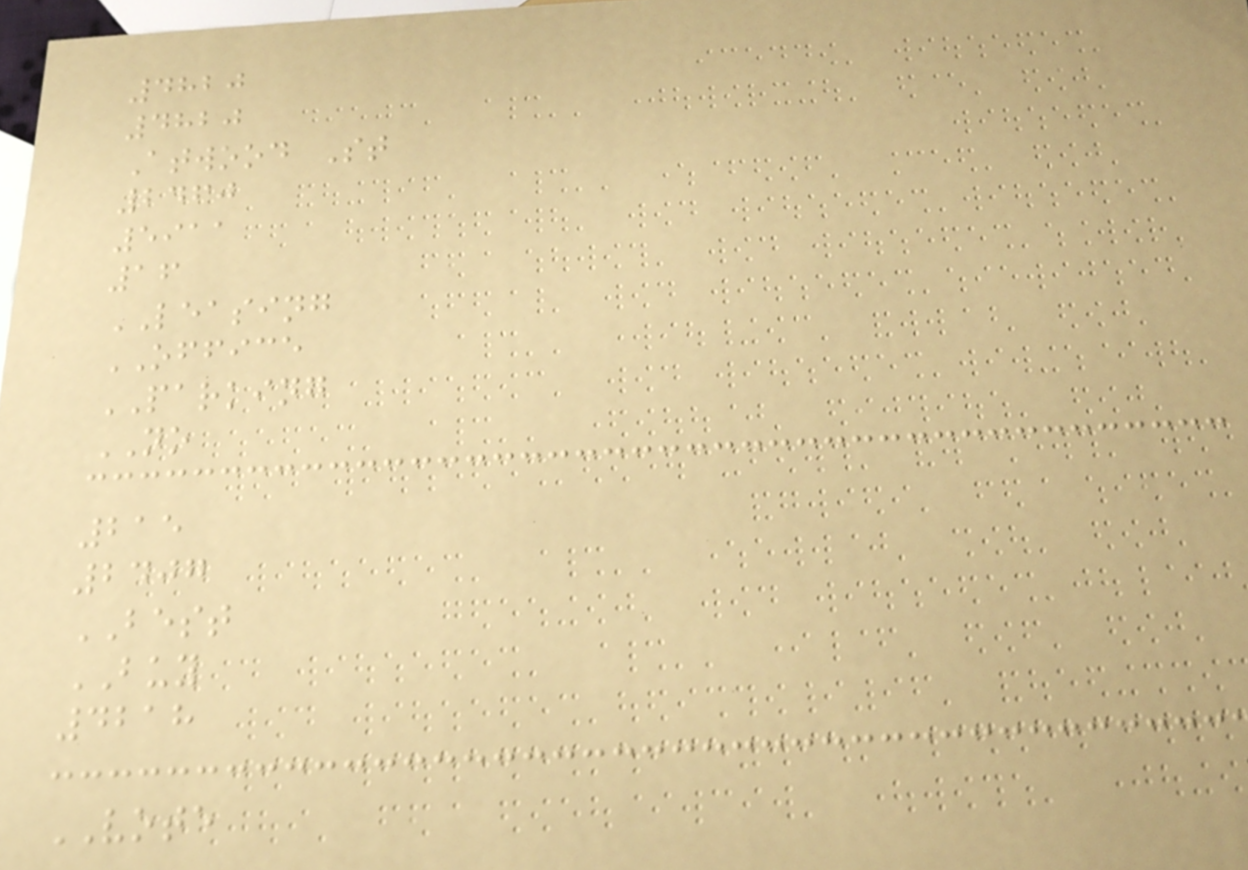4820
4820
Atwood St
2460
5911
16
LEASING
OFFICE
PARKING
NO
215
2407
BEST
BUY
4218
VOTE
